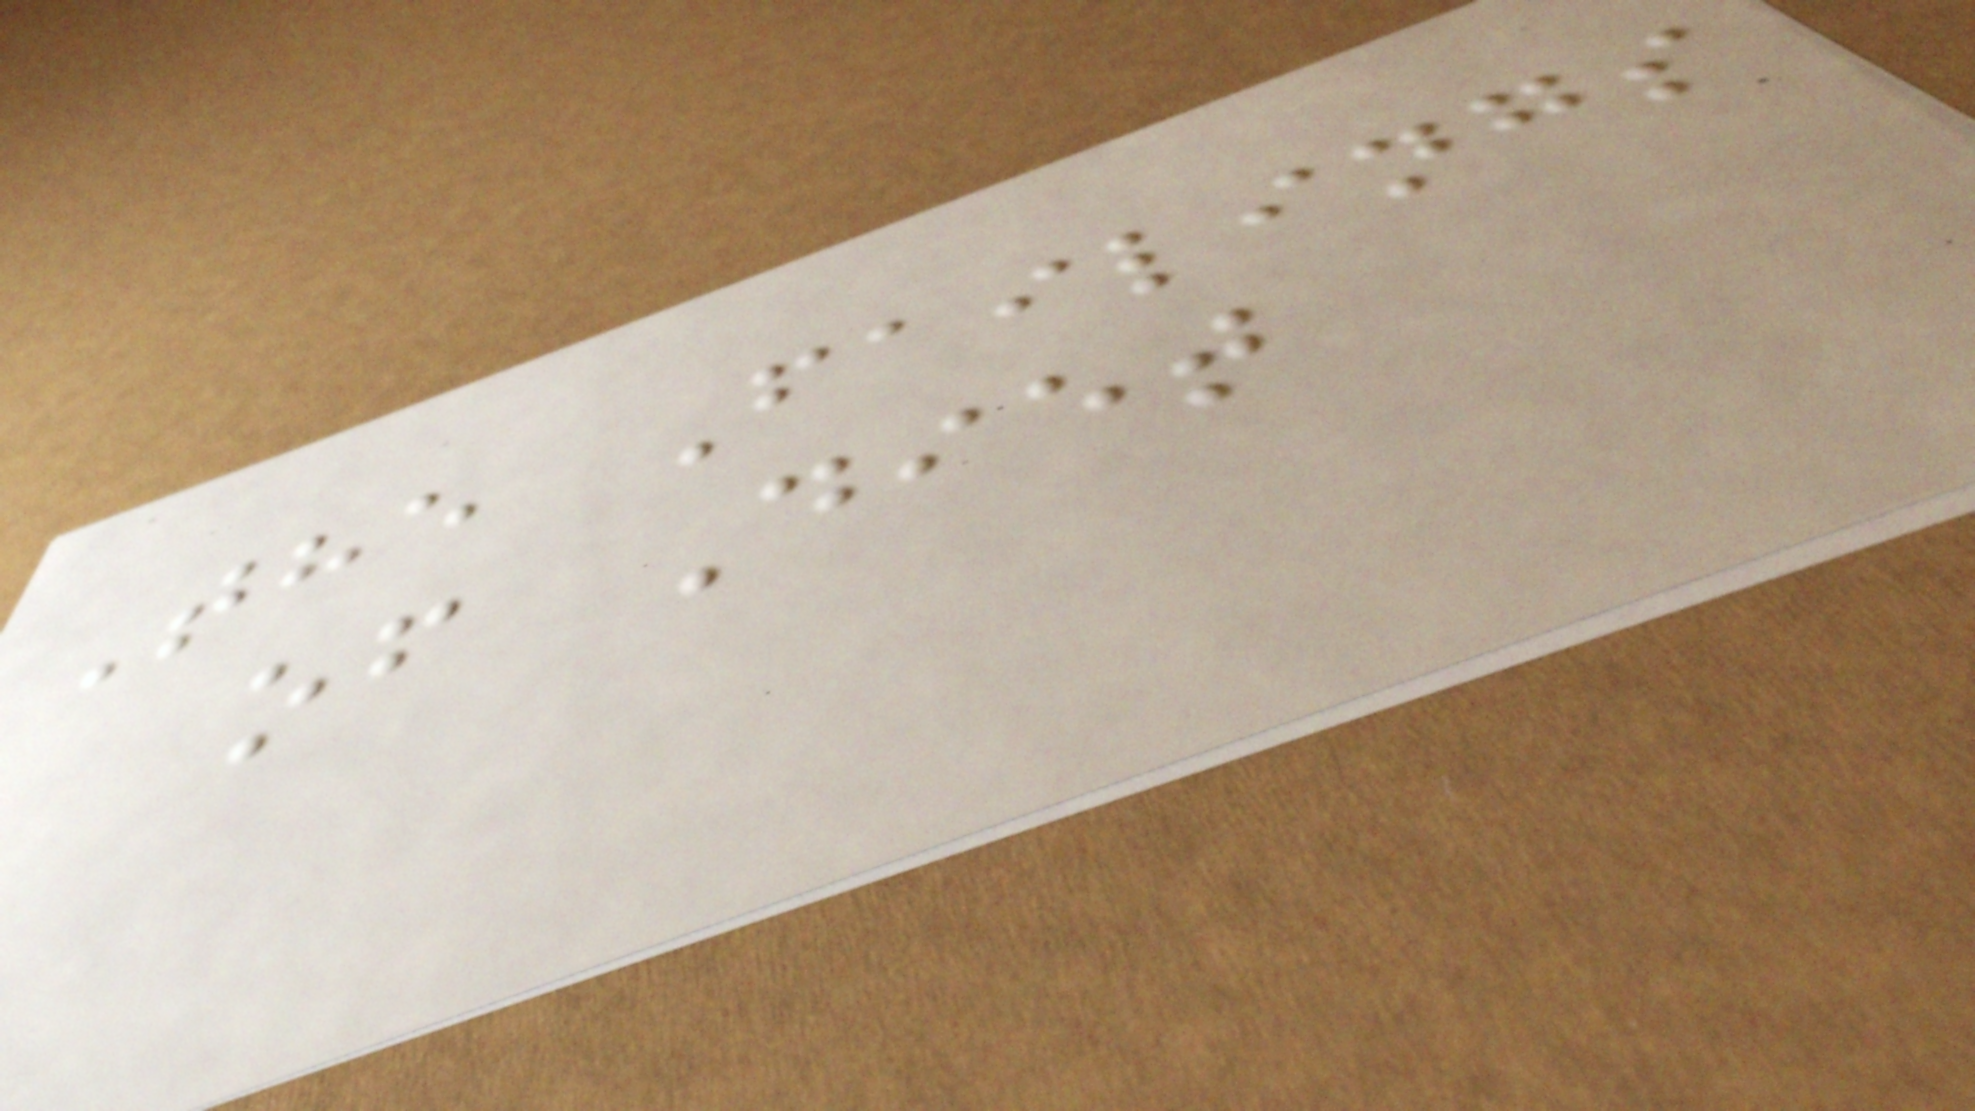The Failings
of Diet
